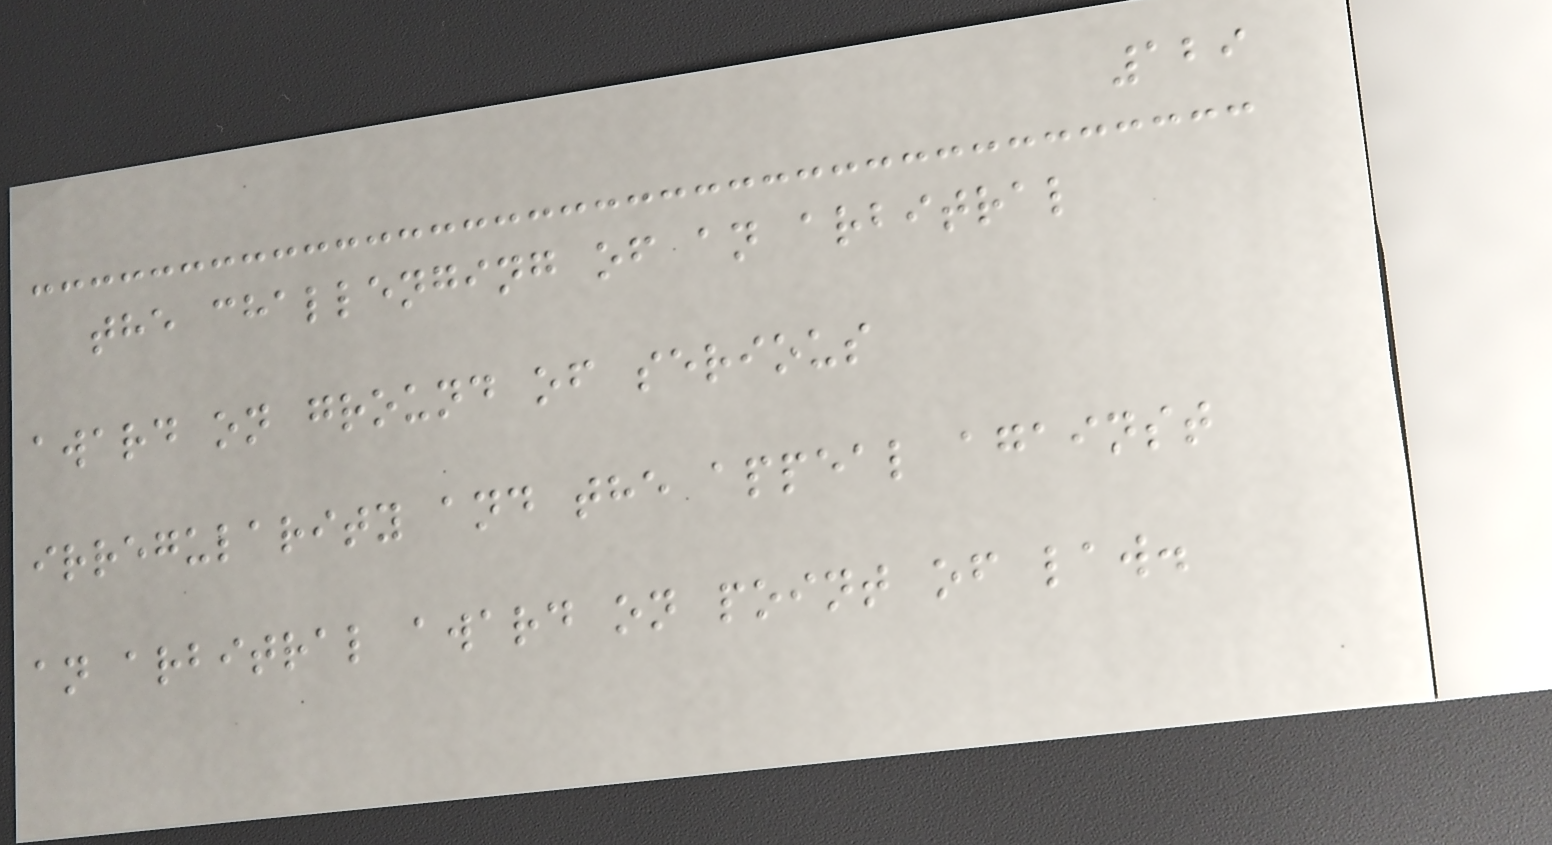129
the challenging of an arbitral
award on ground of serious
irregularity and the appeal against
an arbitral award on point of law.
